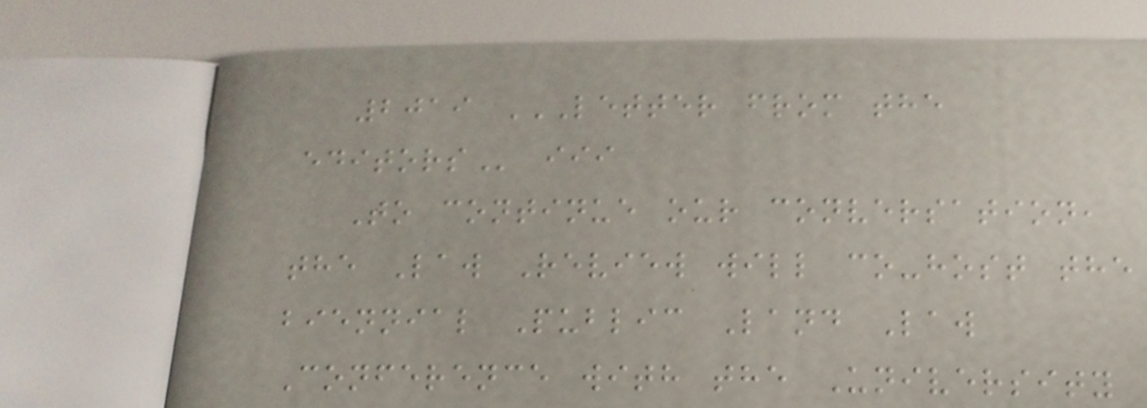2019 LETTER FROM THE
EDITORS iii
To continue our conversation,
the Law Review will co-host the
biennial Public Land Law
Conference with the University
